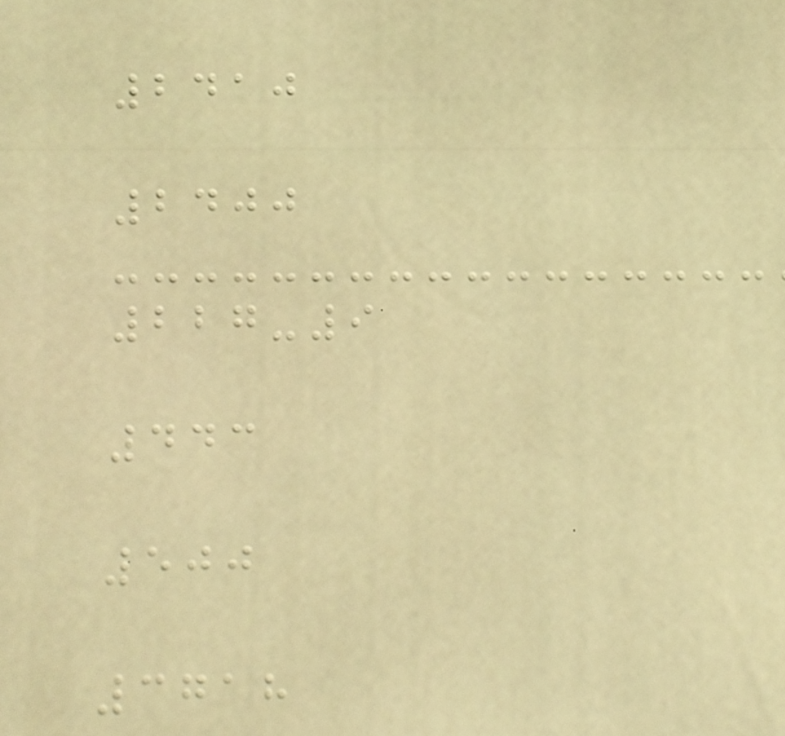2410
2400
227-9
443
500
3718
